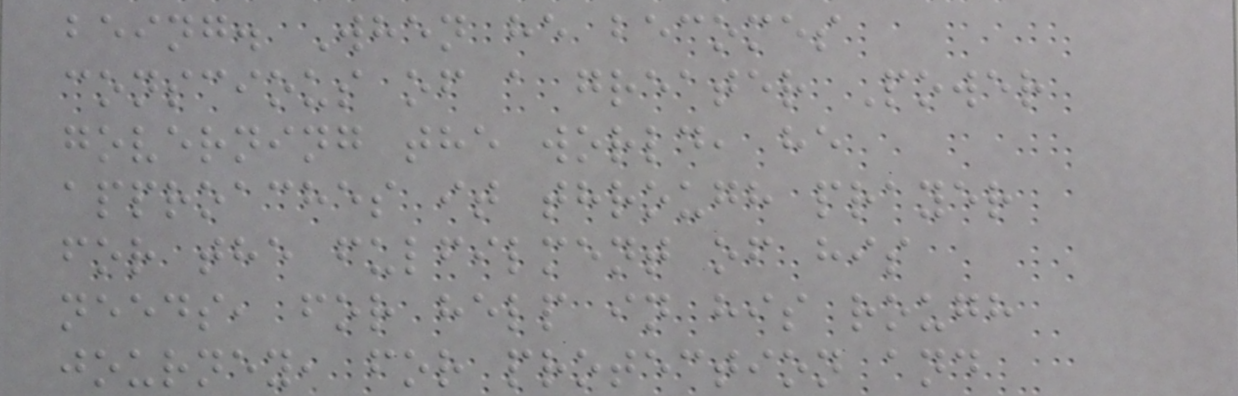being. When he becomes
conscious of a greater Power
governing the world, he
approaches it through prayer
for the fulfilment of his
needs, for help in his rough
journey, for protection and
